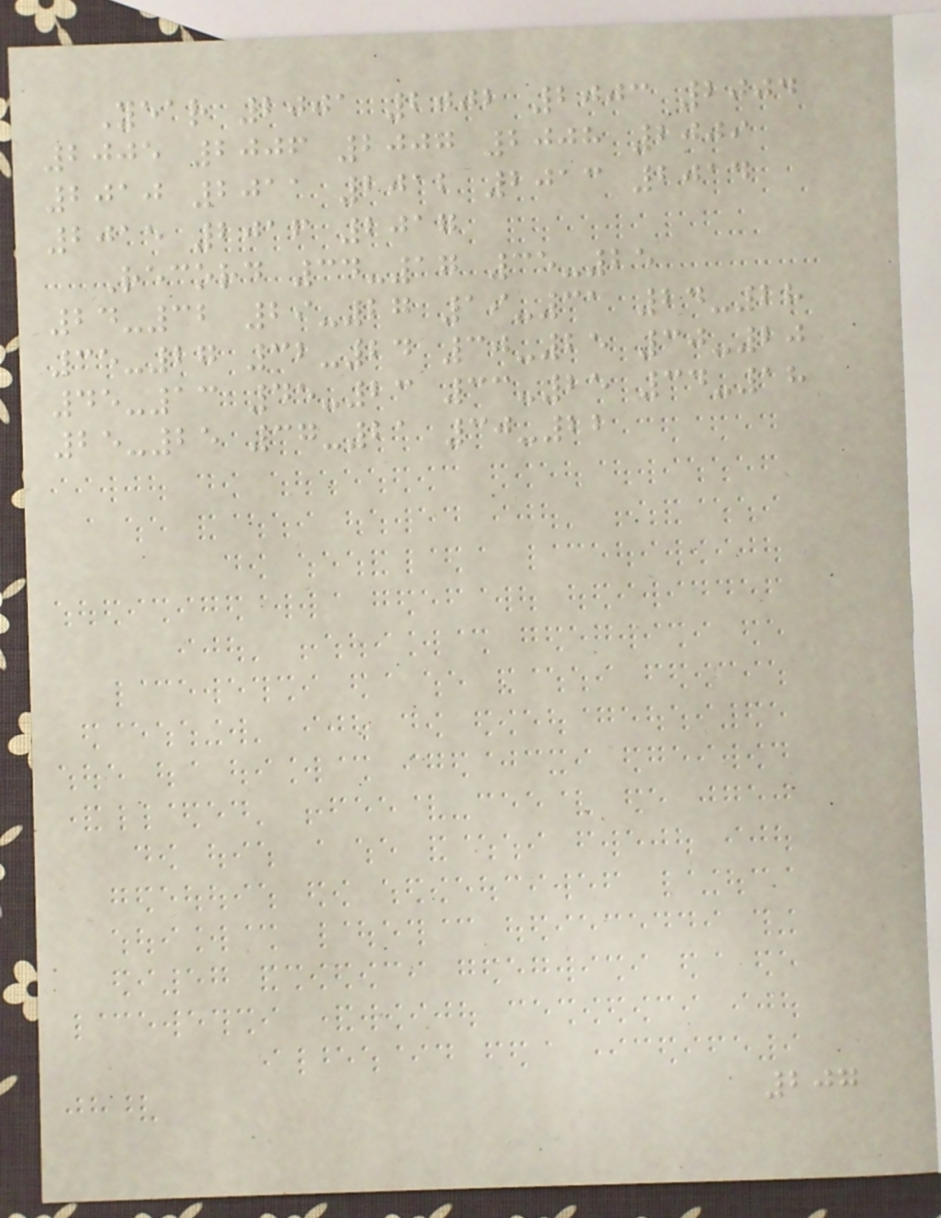Year 2001 2002 2003 2004
2005 2006 2007 2008 2009
2010 2011 2012 2013 2014
2015 2016 2017
Record 34-17 35-25
24-32 29-27 19-31 24-28
35-27 32-24 30-25 30-20
45-13 45-23 33-25 34-18
25-25 37-21 30-22
207
